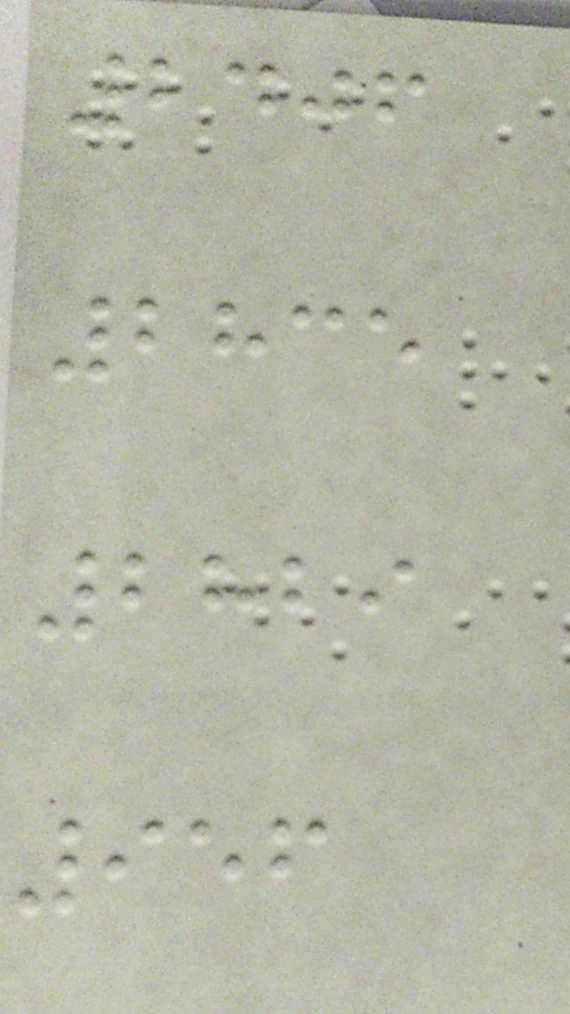2406
2835
2829
956
